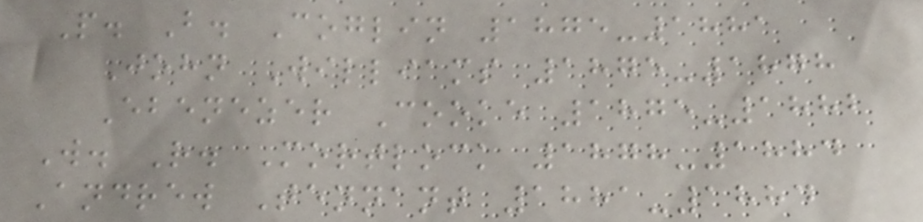P. B. Coglin 1875-1881
John Williams 1875-1878
Ebenezer Cooke 1875-1882
W. R. Mortlock 1878-1884
Andrew Tennant 1881-1884
